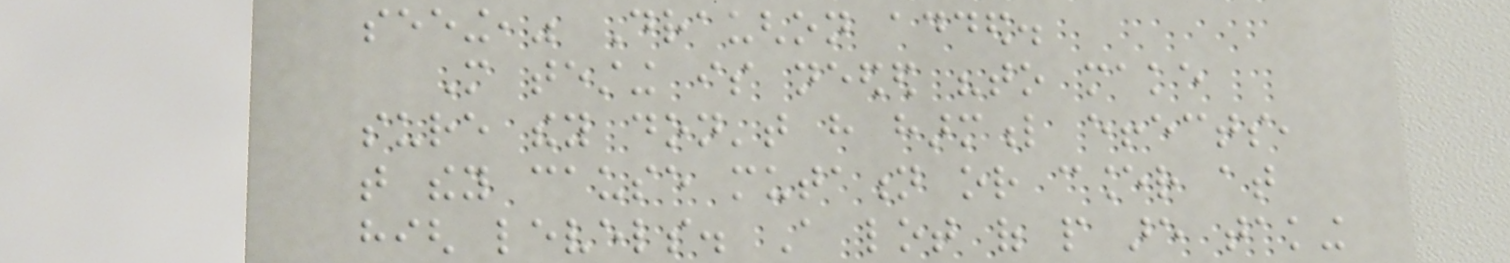seeing," Draughon added.
More testing is needed "to make
sure they don't have harmful effects,
that they cause mutation or cancer at
high levels. A lot of people are taking
